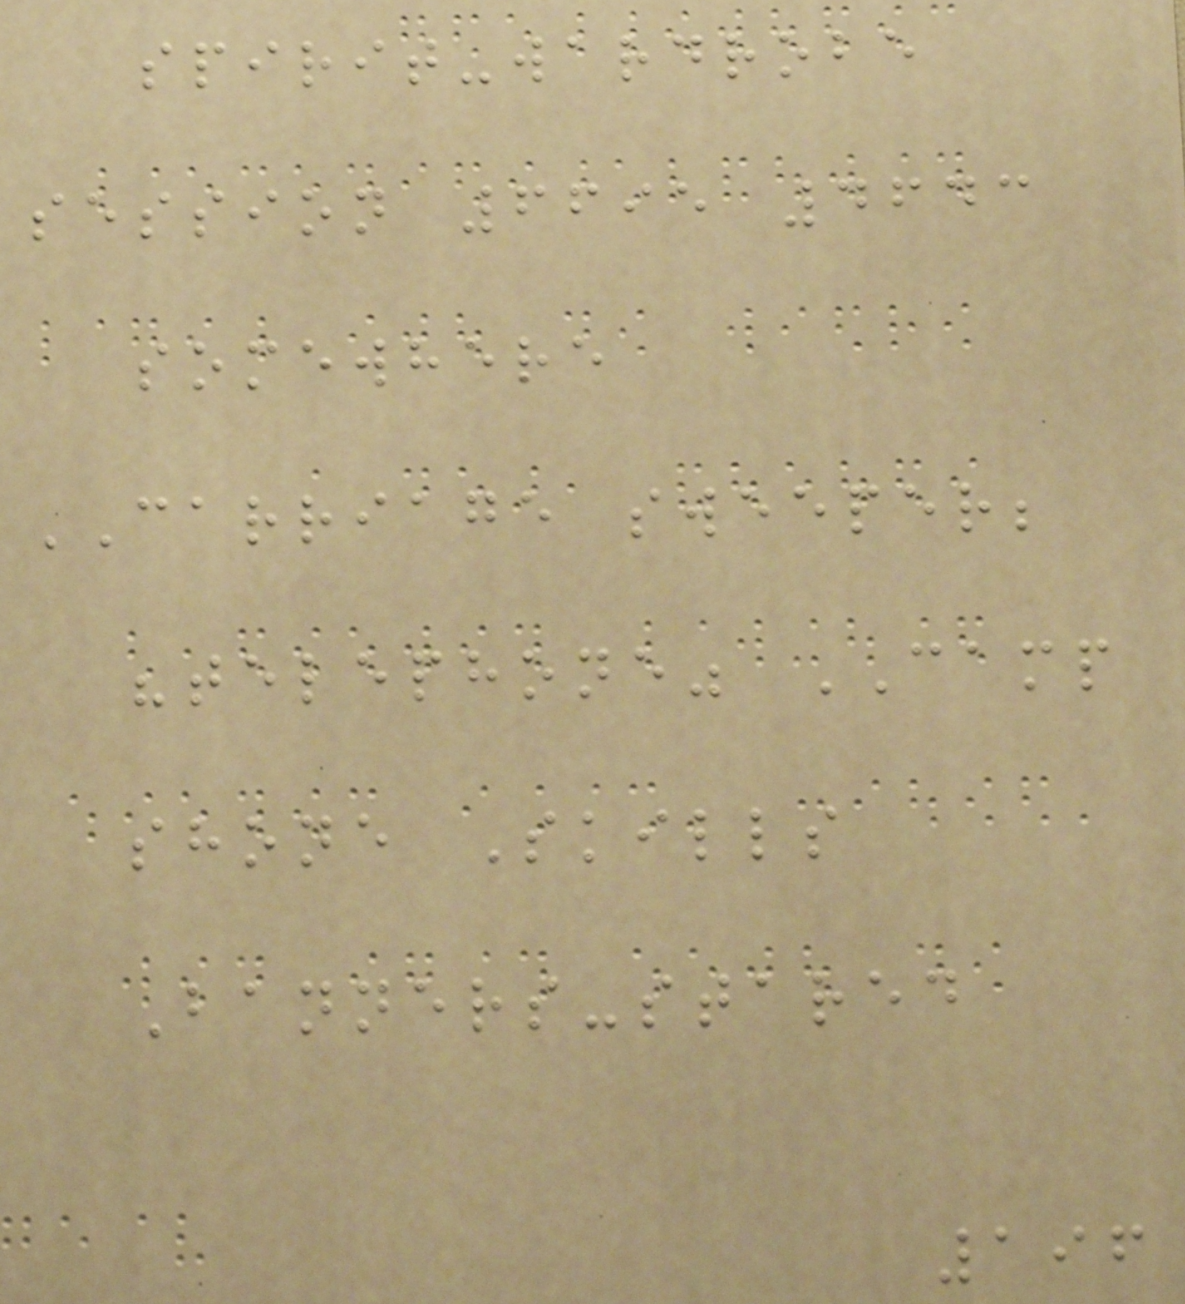spirit-wardrobe
session 6695 4643
somewhere
CARRIAGE sweeper;
"telephone" CAMP
shone Skills
Banners-stared
196
